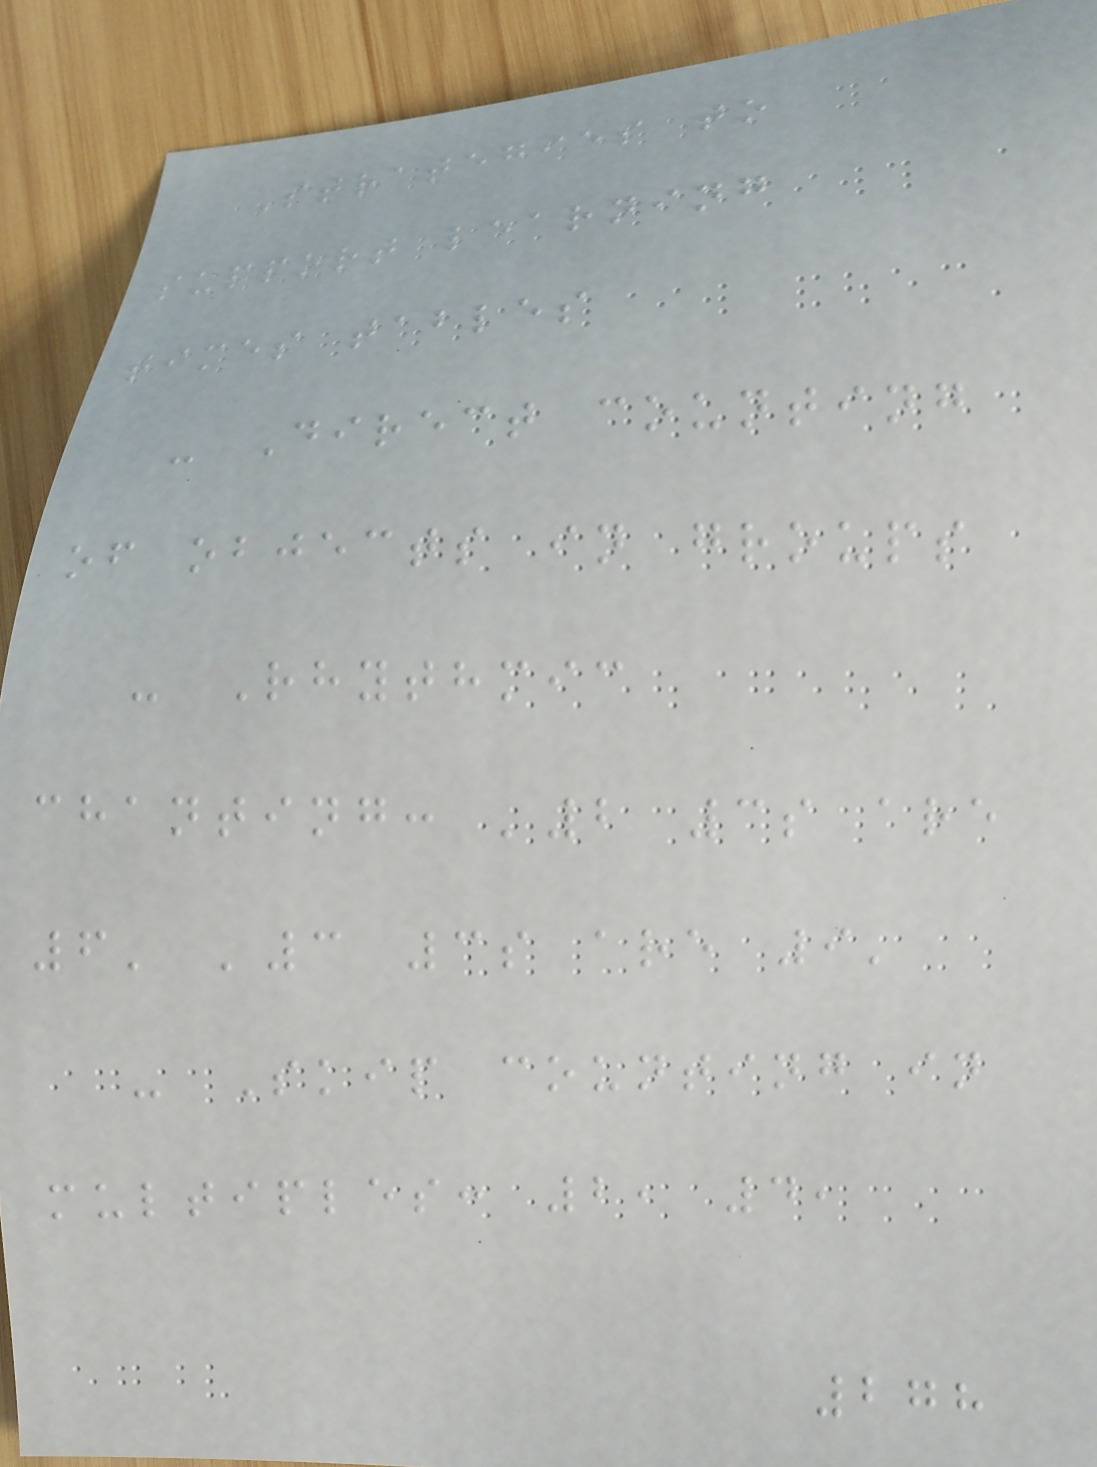Strategies to
support learning
times tables
- Direct counting
of objects in groups
- Rhythmic
chanting: '2 3s are
6' '3 3s are 9'
- Skip counting in
multiples: 2, 4,
278
